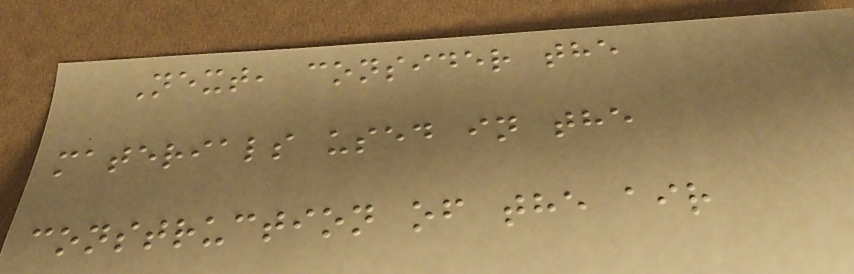Next, consider the
materials used in the
construction of the air
